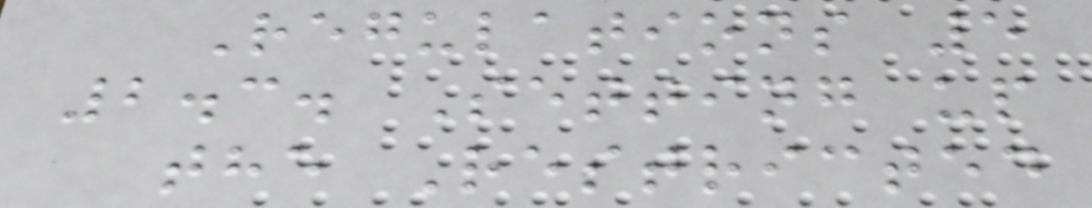Regulations 5
2.3. Setting up
the Restricted
